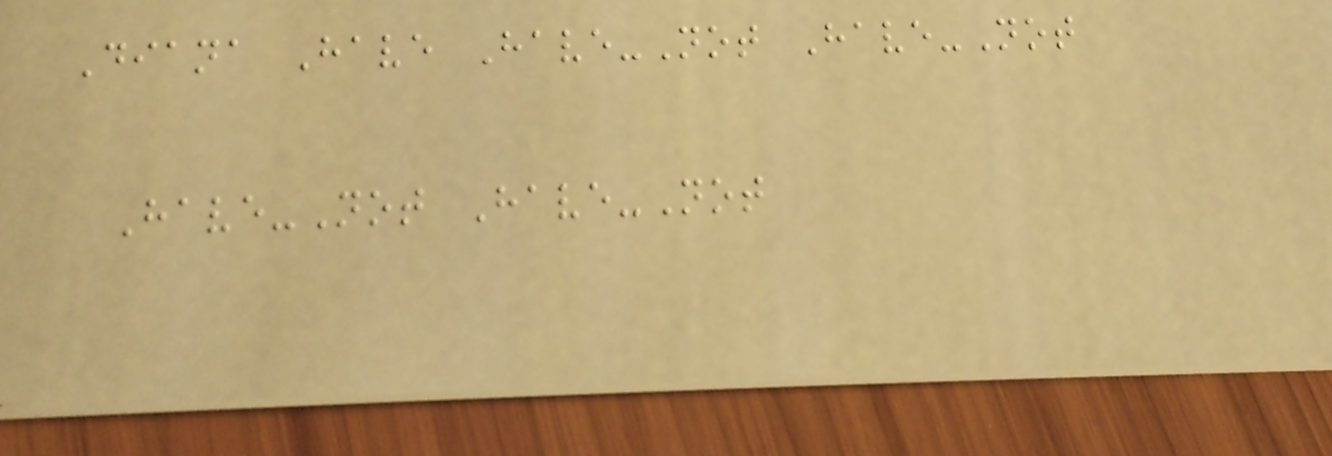Diana Have Have-Not Have-Not
Have-Not Have-Not
